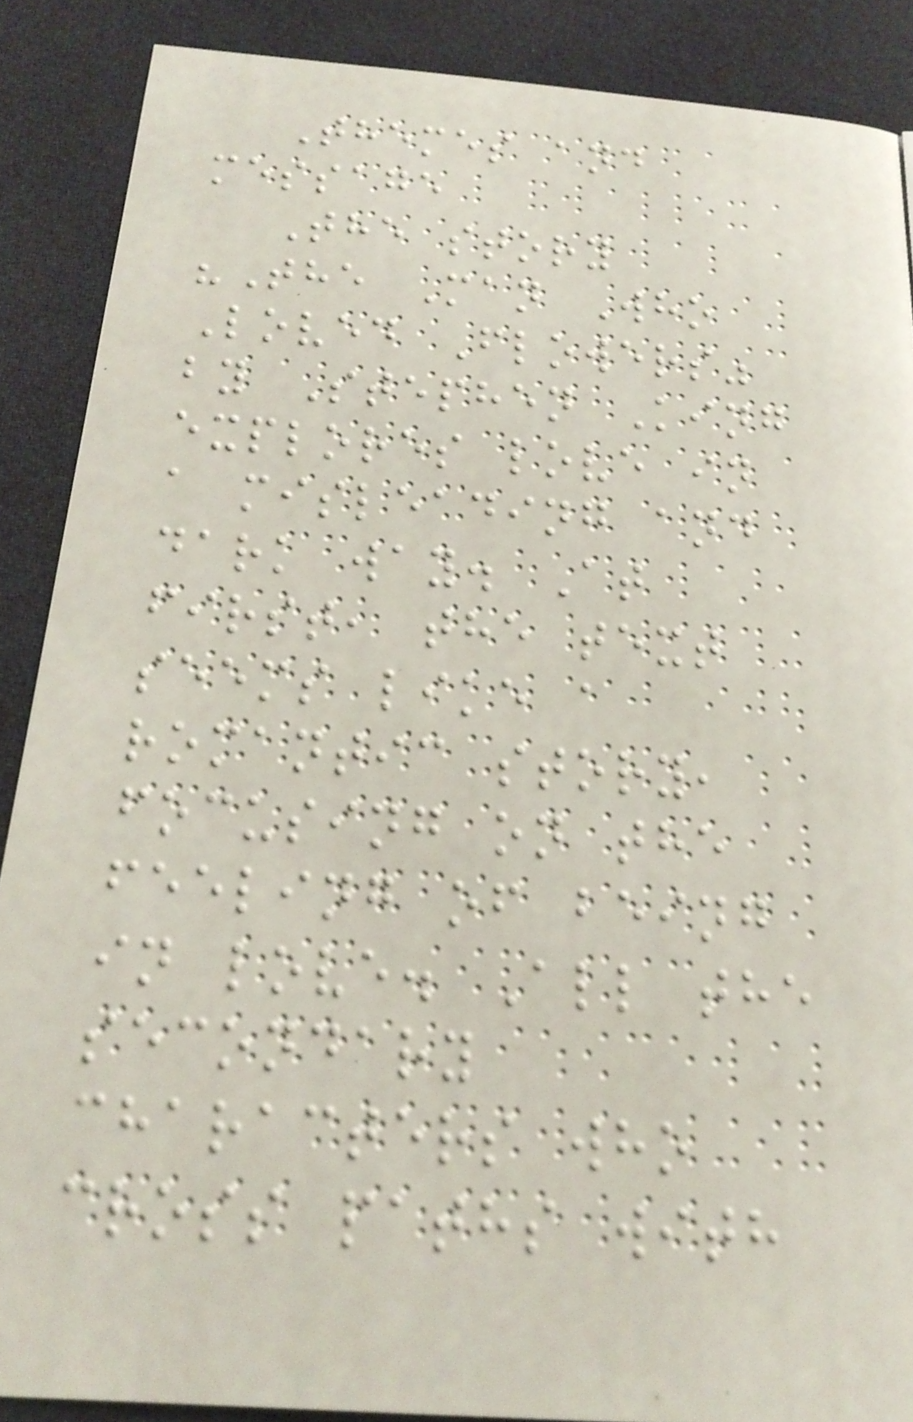Themes and
message
The story
"The Man Who
Loved Flowers"
by Stephen King
explores love in
a misleading and
dark way. At
first, the text
seems like a
romantic story,
focusing on the
feeling of being
in love. All the
secondary
characters who
cross paths with
